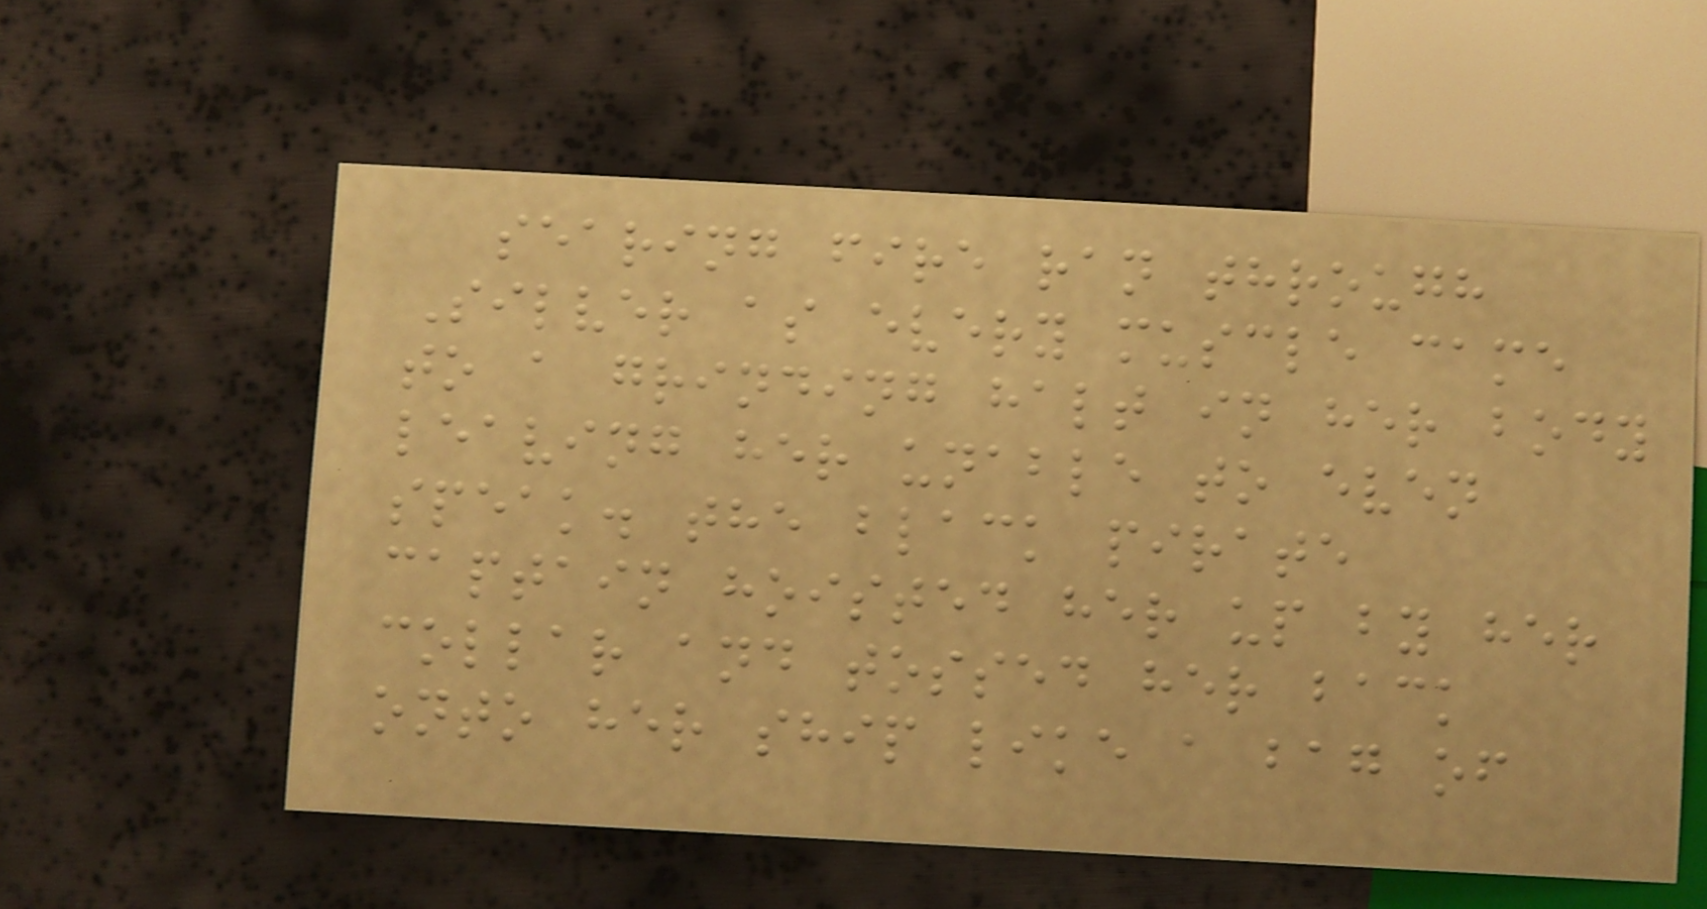searing fire ran through
Silver as every muscle came
to a grinding halt in her body
leaving her unable to even
speak. the black pirate
captain hoisted her up by her
collar and tossed her back
onto her ship like a bag of
